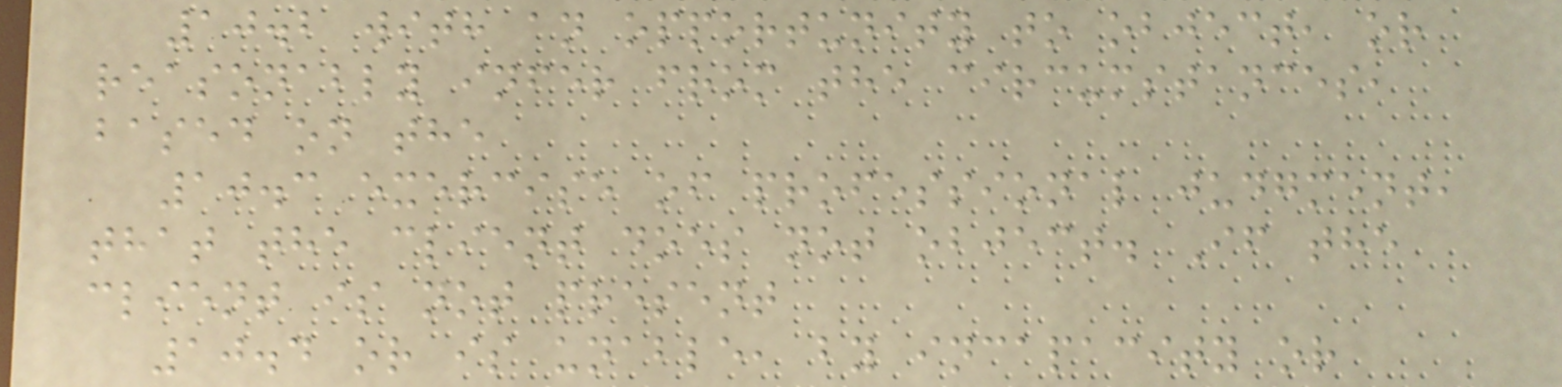10.2 with an opportunity to object, or
reasonably infer from the circumstances,
based on the
10.3 exercise of professional judgment,
that the client does not object. If the
client is not present
10.4 or is unable, by incapacity or
